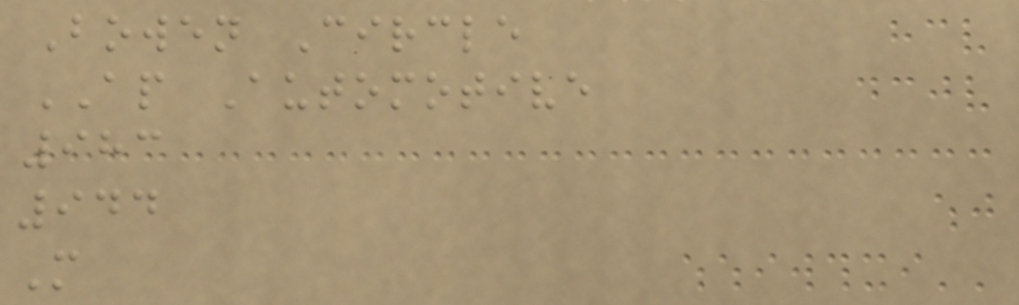Bowen Circle
AP Automotive
983
944
M
